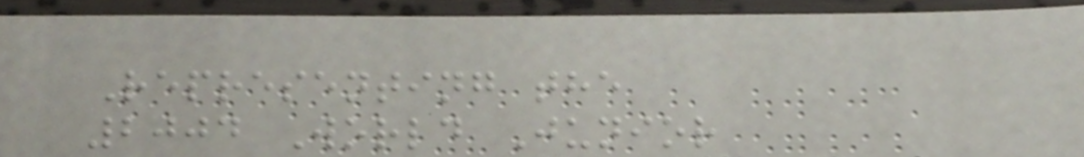Representing the
2004 World Junior
